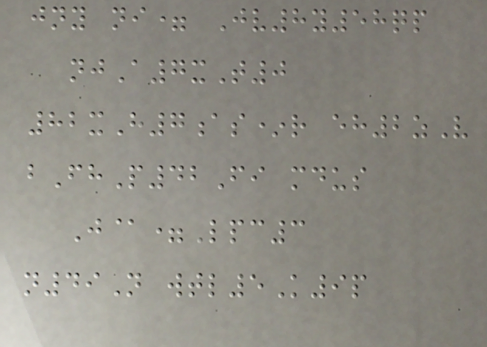jny ni= Jv8y58qp
njA7xT0
82xH7as*r eh2zV
bFhP42Fi mdus
J@=Lpc3
n49N wtl5K9p
